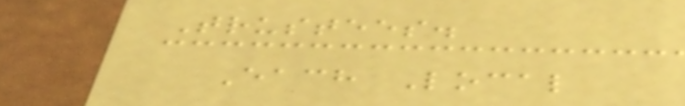Trustees.
Each Local
